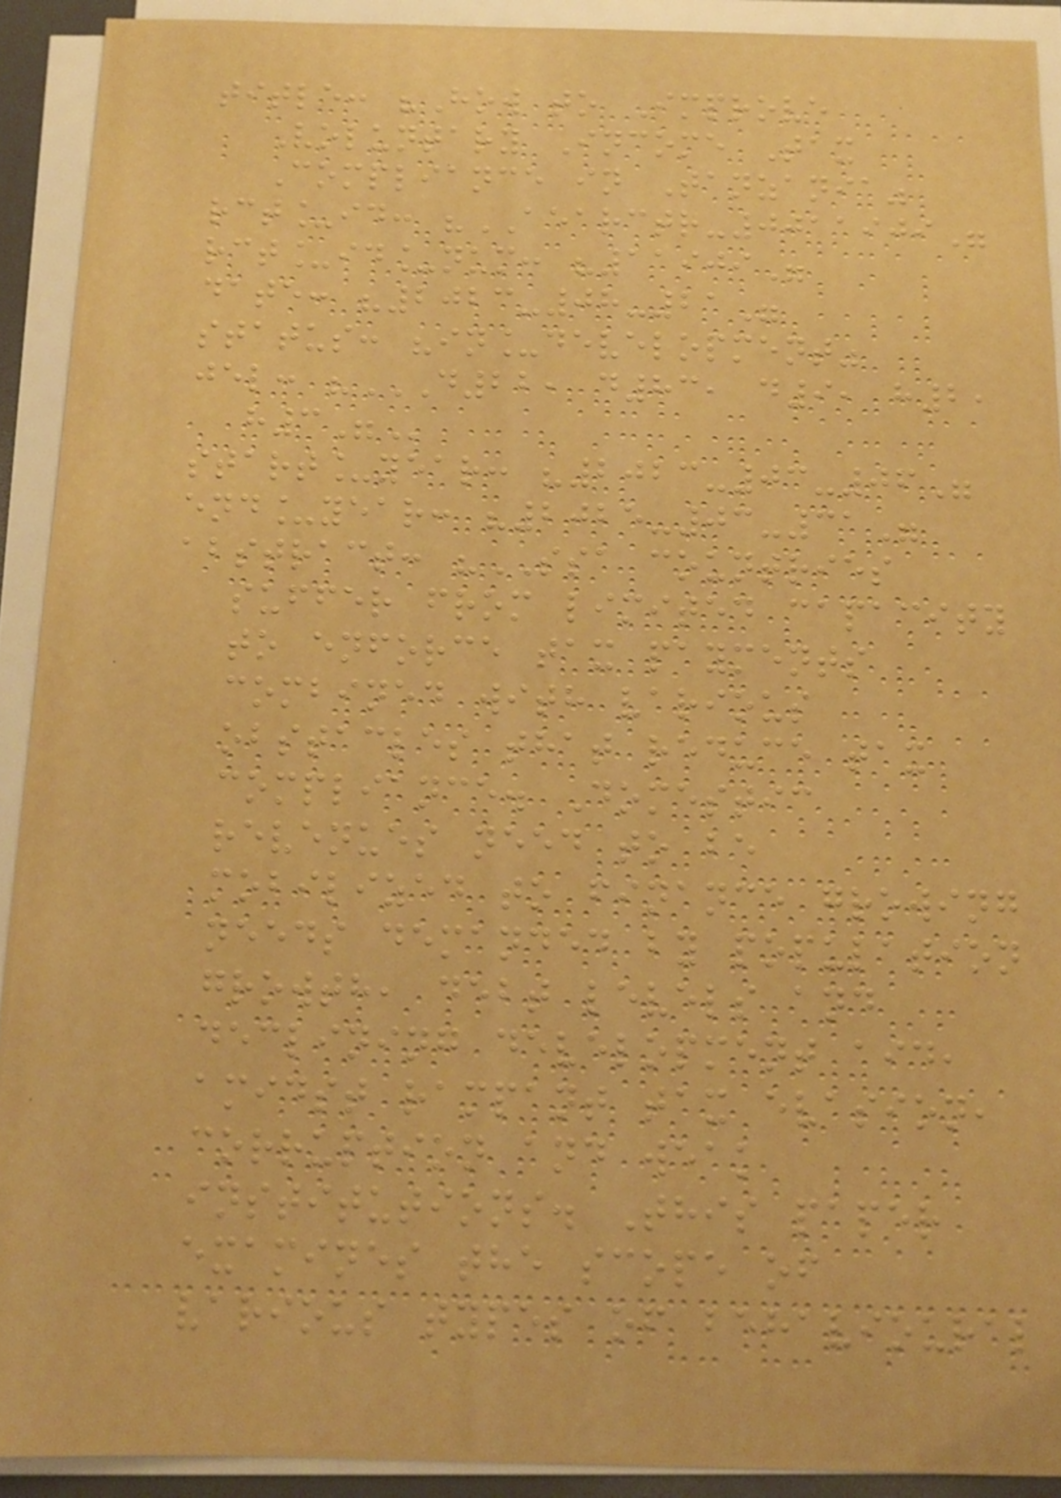title: "How to Improve
Voluntary Income Tax
Compliance in Tanzania"
rct_id: "AEARCTR-0011909"
rct_id_num: "11909"
date: "2023-08-21"
status: "in_development"
jel: "D22, D83, D9, H2,
H3"
start_year: "2023-03-06"
end_year: "2025-03-31"
abstract: "SSA countries
suffer from limited capacity
to enforce tax payments
combined with various
obstacles that reduce tax
compliance. Domestic
revenues need to be
mobilized to finance growing
needs demanded by population
growth, debt levels and
declining development aid,
amidst rampant tax evasion,
corruption and weak
institutions. This paper
examines the scope of
various types of behavioural
